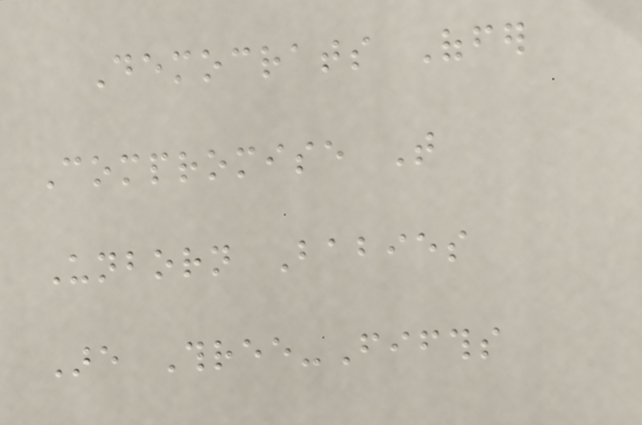Democrats Offer
Compromise That
Unborn Babies
Are Three-Fifths
